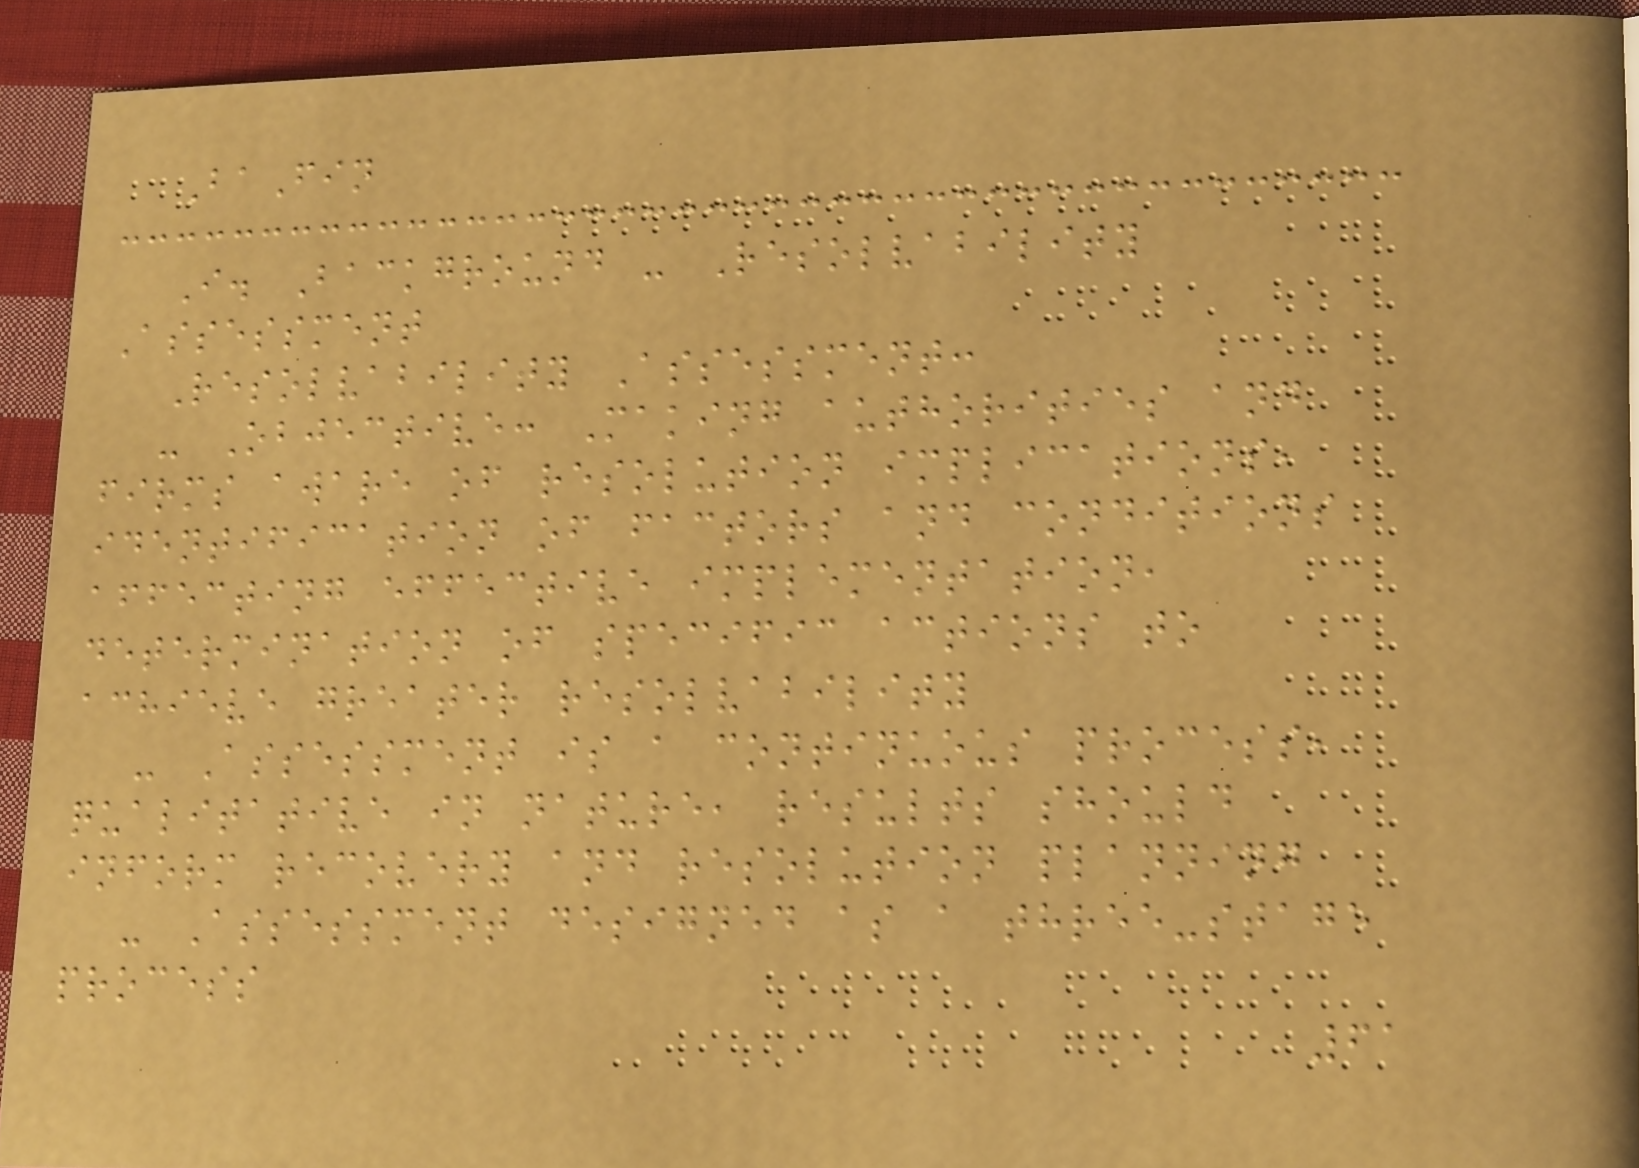BaFin
I. Background - Resolvability
Assessment
Resolvability Assessment:
- Objective: Making authorities and
firms aware of resolution implications,
identification of factors and conditions
affecting effective implementation,
determination of specific actions to
achieve greater resolvability
- Assessment is a continuous process,
qualitative in nature, results should
inform recovery and resolution planning
- Assessment designed as a three-stage
process
61
